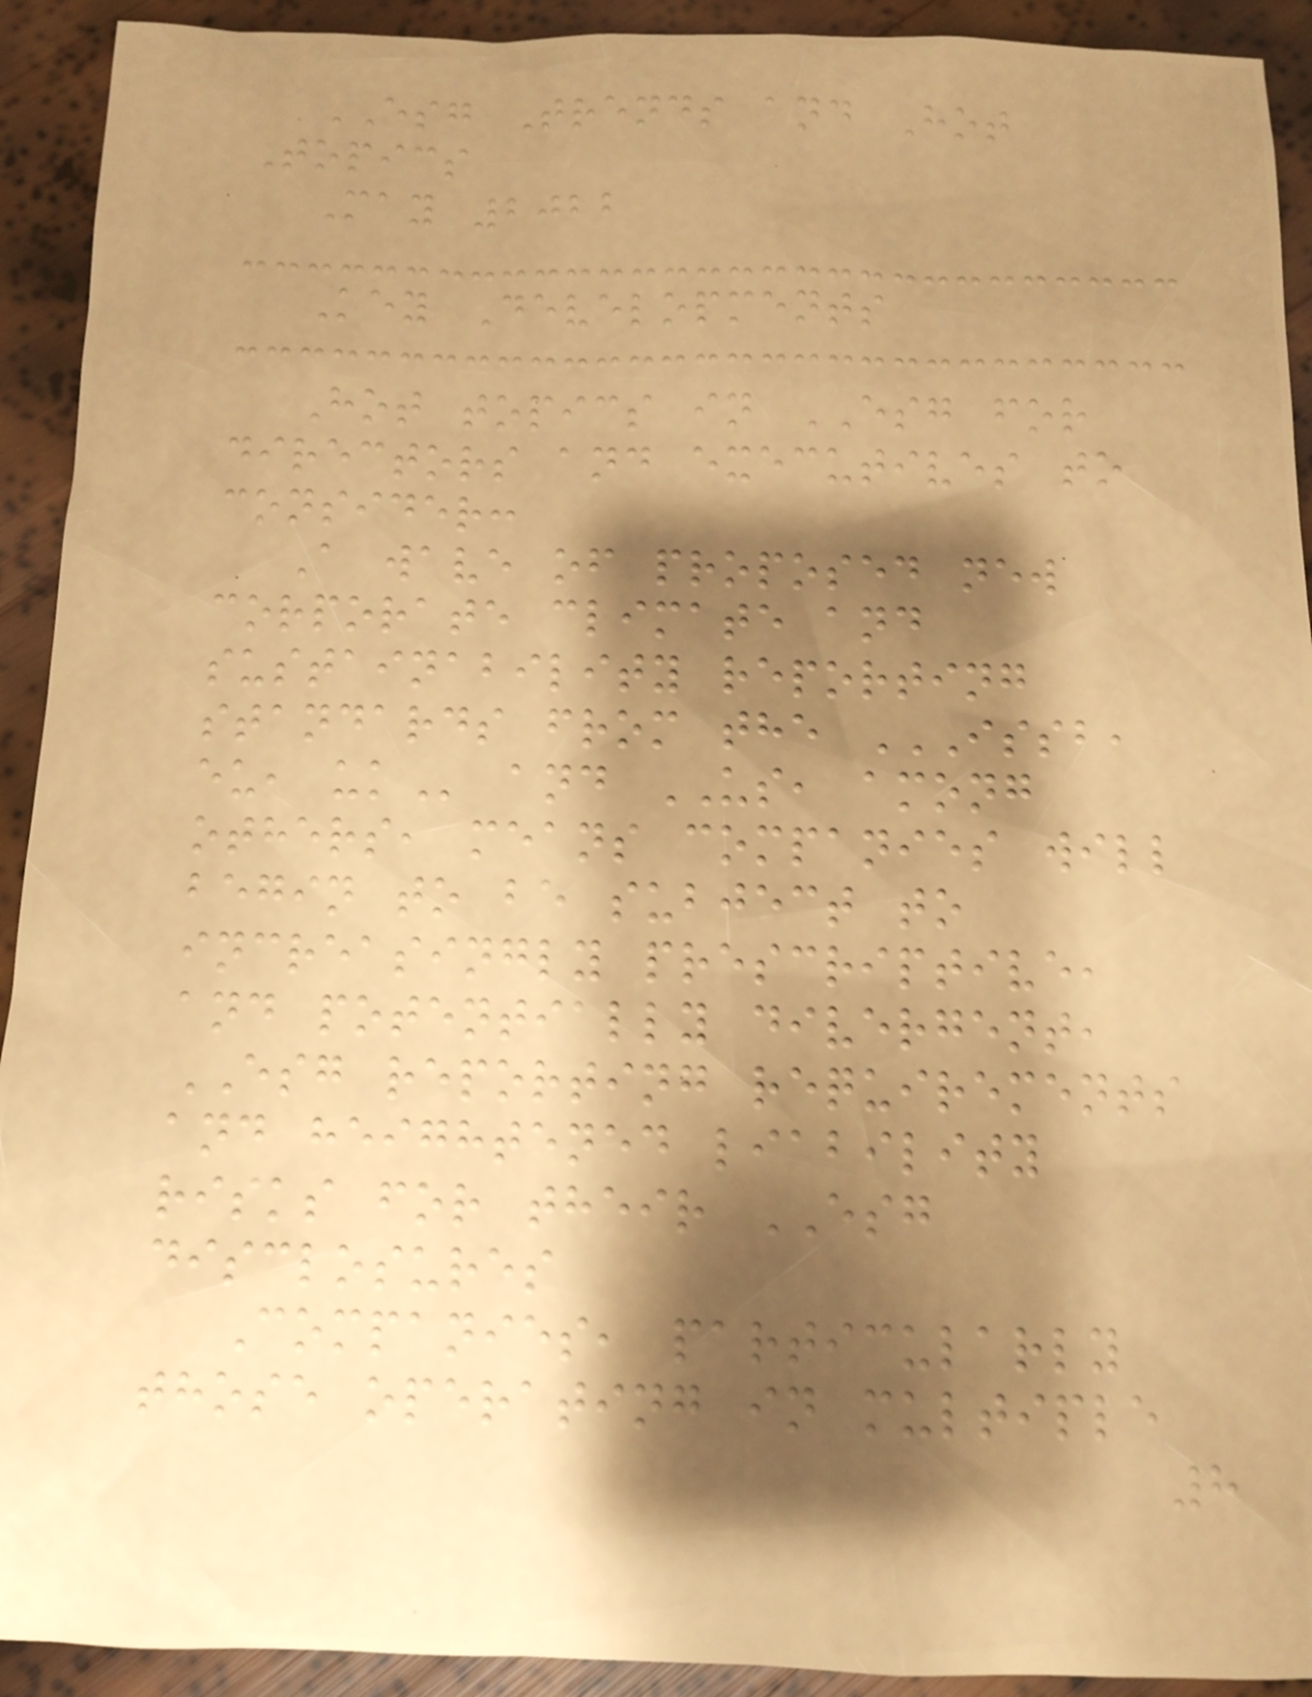ESG Trends and Hot
Topics
May 2022
Key Developments
Hot topics in ESG for
directors and executives to
consider:
A wave of proposed new
corporate climate and
sustainability reporting
standards from the ISSB,
EU, UK and US, among
others, means companies will
begin to be subject to
increasingly prescriptive,
and potentially divergent,
ESG reporting requirements
and heightened liability
risks for their ESG
disclosures
Companies, particularly
those operating in multiple
8
